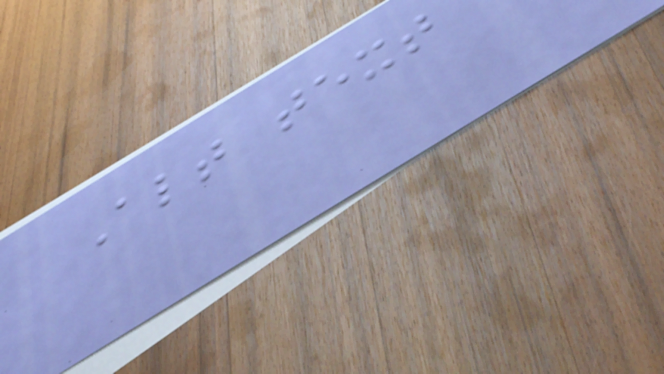Alt text
